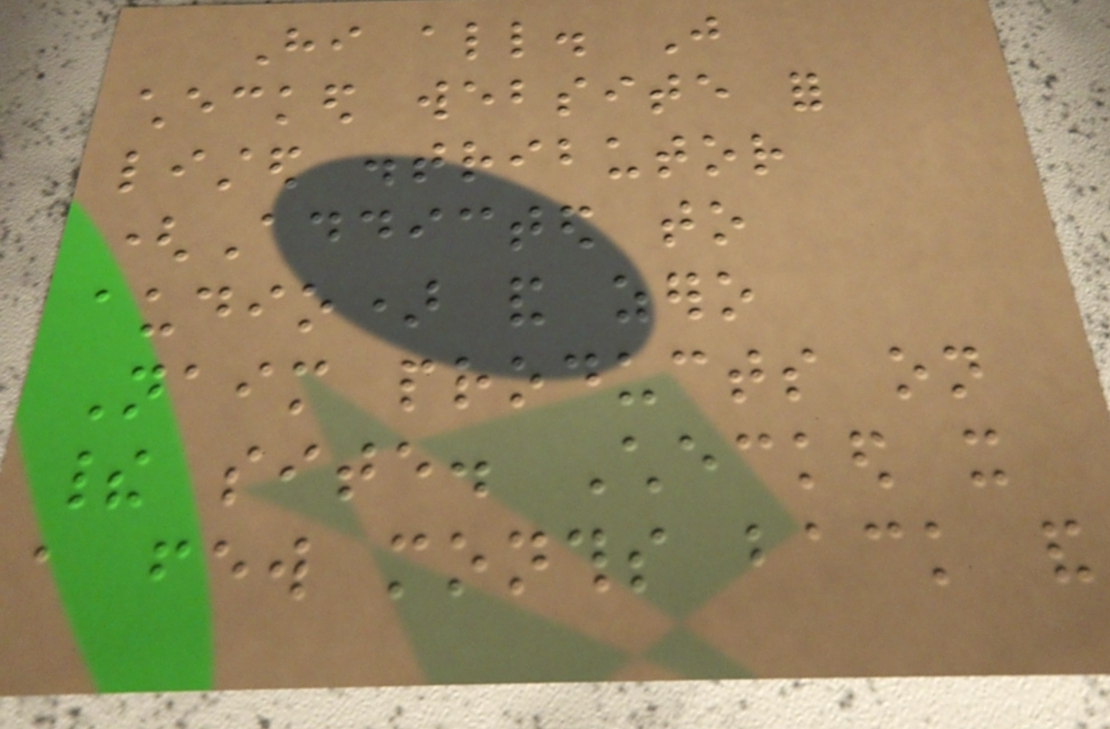Hi all. Just
checked website for
listed distributor
(Addicted to
audio) and zero
Naim products on
their site. Checked it
a few months back and
